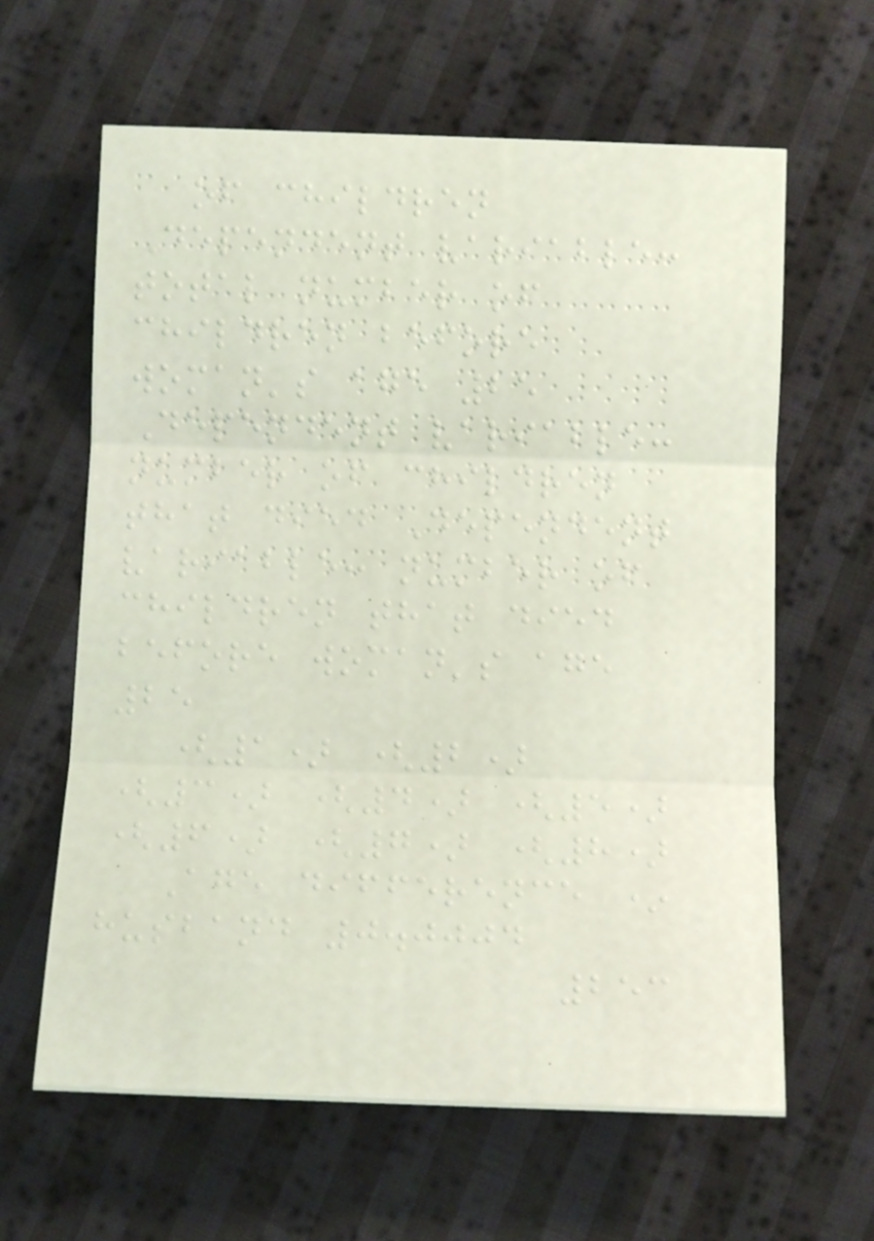of children
Dependent variable:
total number of
children before
woman's age 25
Dependent variable:
number of children
that died Dependent
variable: number of
children that died
before woman's age
25
(1) (2)
(3) (4) (5)
(6) (7) (8)
Age difference *
husband 0.0004
253
